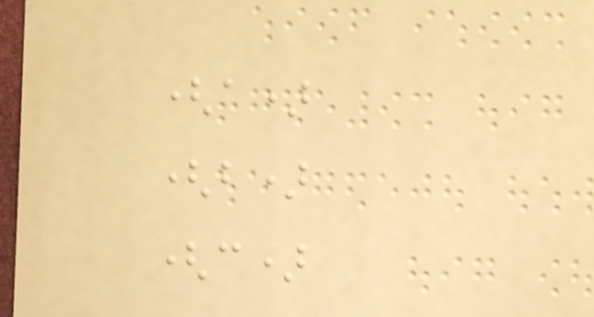(a)
(b)
(c)
